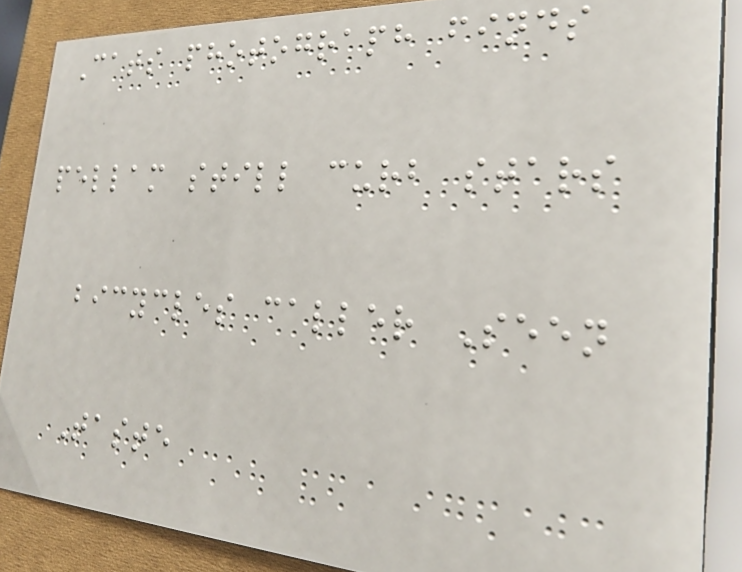Cats photograph finds
pellam still curb stars
bicycles caller Seen
Taste
